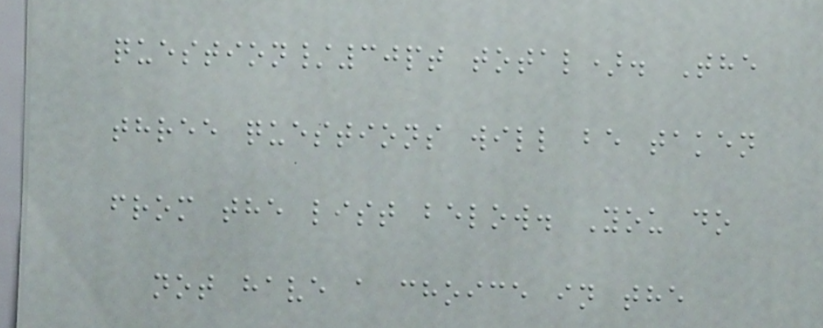question/30pt total). The
three questions will be taken
from the list below. You do
not have a choice in the
